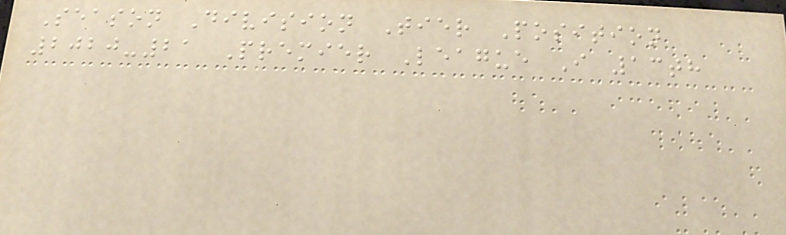Season Division Tier Position
2020-21 Premier League I 13th
